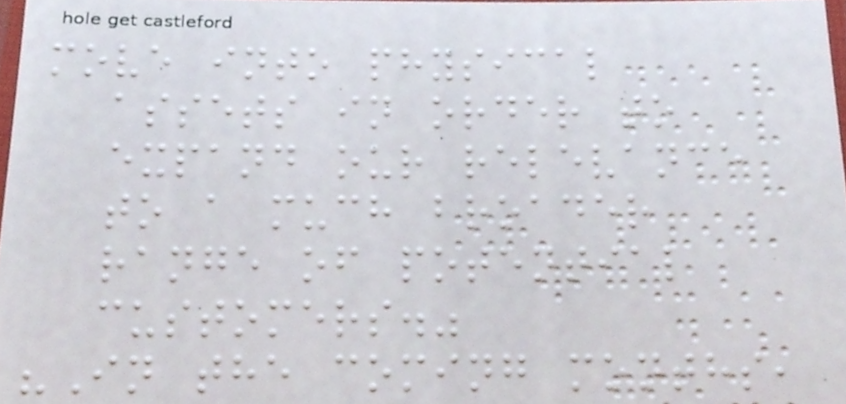move into physical
assets in order to
expand our relevance
to a much broader
range of potential
customers."
"In the coming months,
